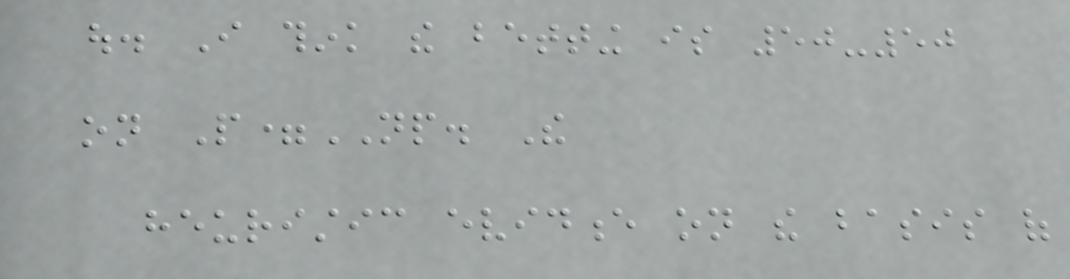out. I think the betting is 50-50
on P=NP. The
heuristic evidence on the basis of
